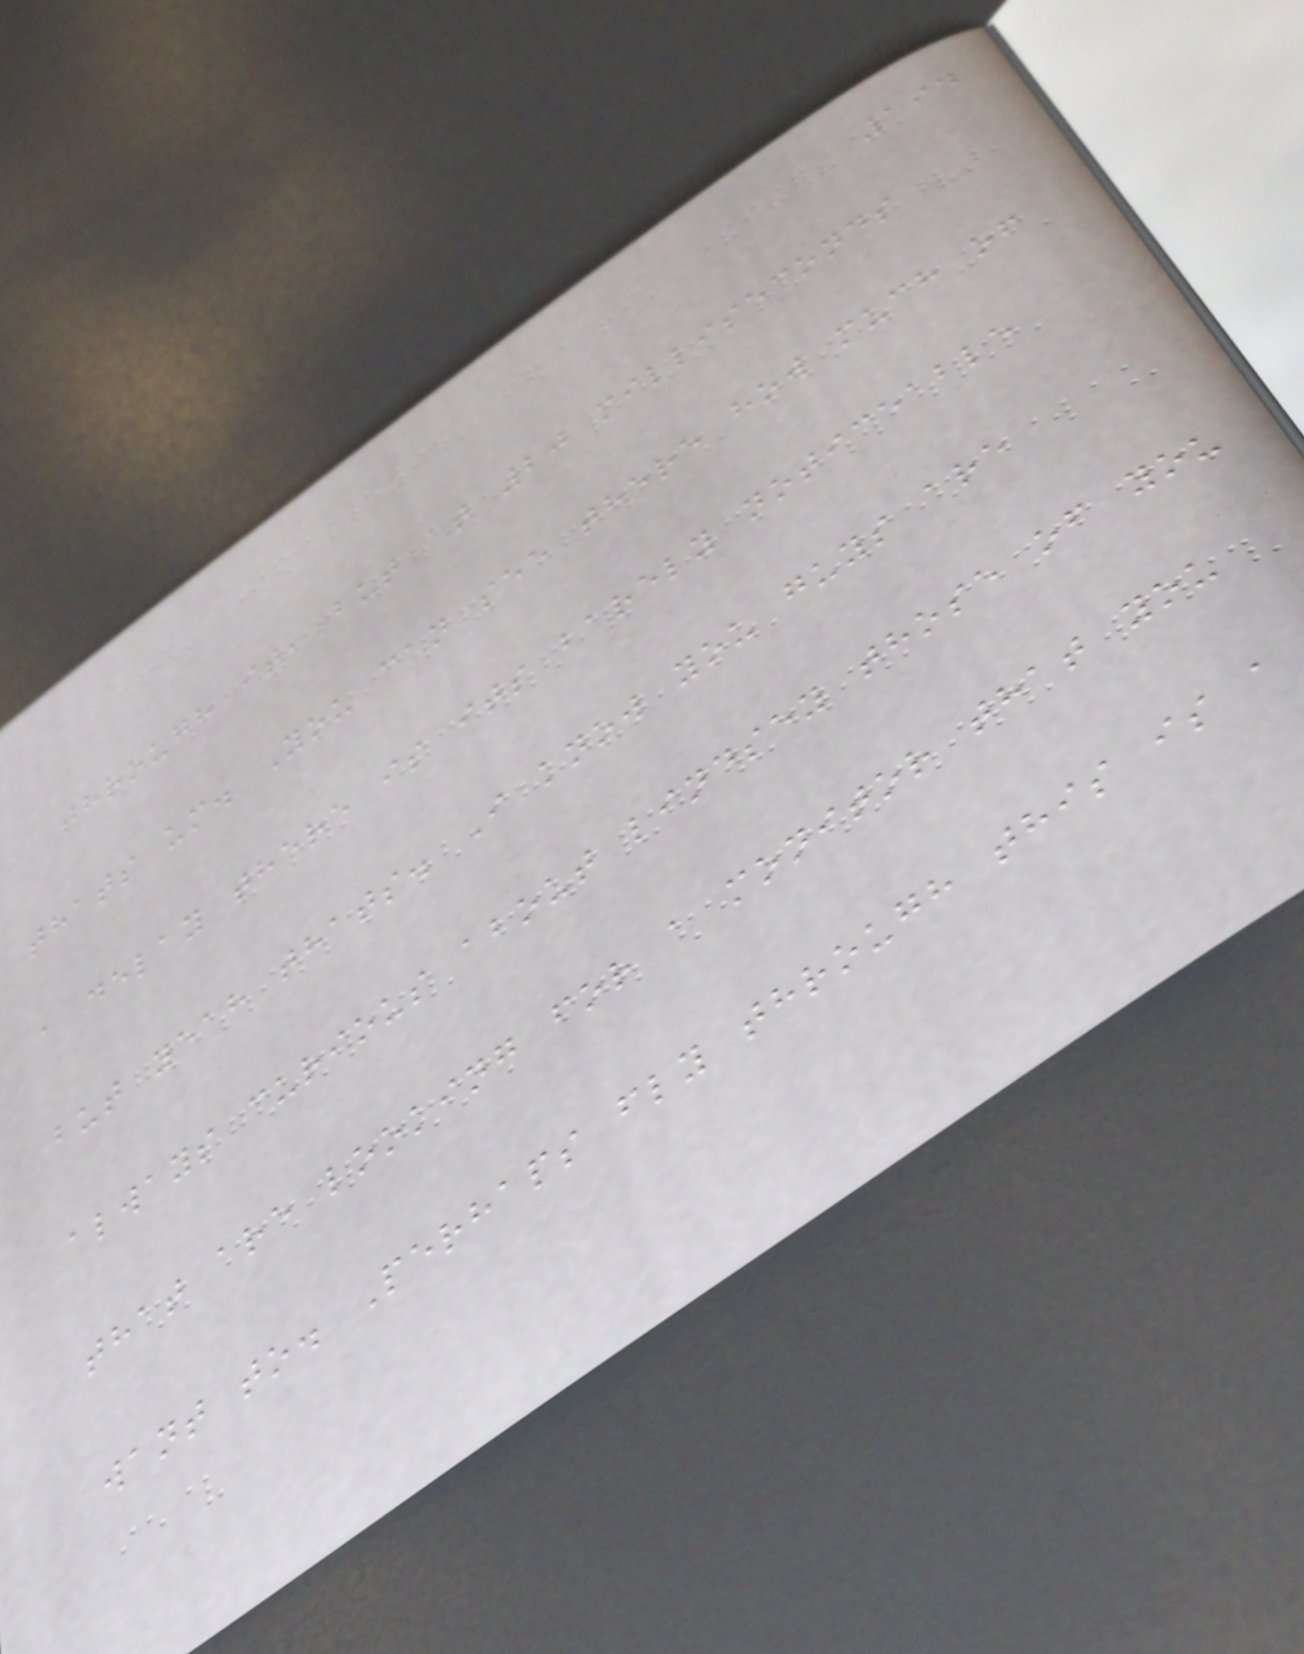194
through it, but at 20 milliseconds
thats um. You can see there how much of
a delay there is its barely noticeable
but yeah thats. I know you guys are
always curious about lindsey those of you
that are looking for a monitor that you
want to. Perhaps fly through this is a
